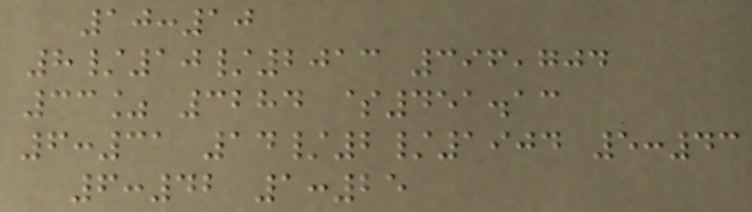10:10
8/10/2013 396,704
33% 3284 $451.13
6:31 14/2/1904 5:43
6:42 1:25
